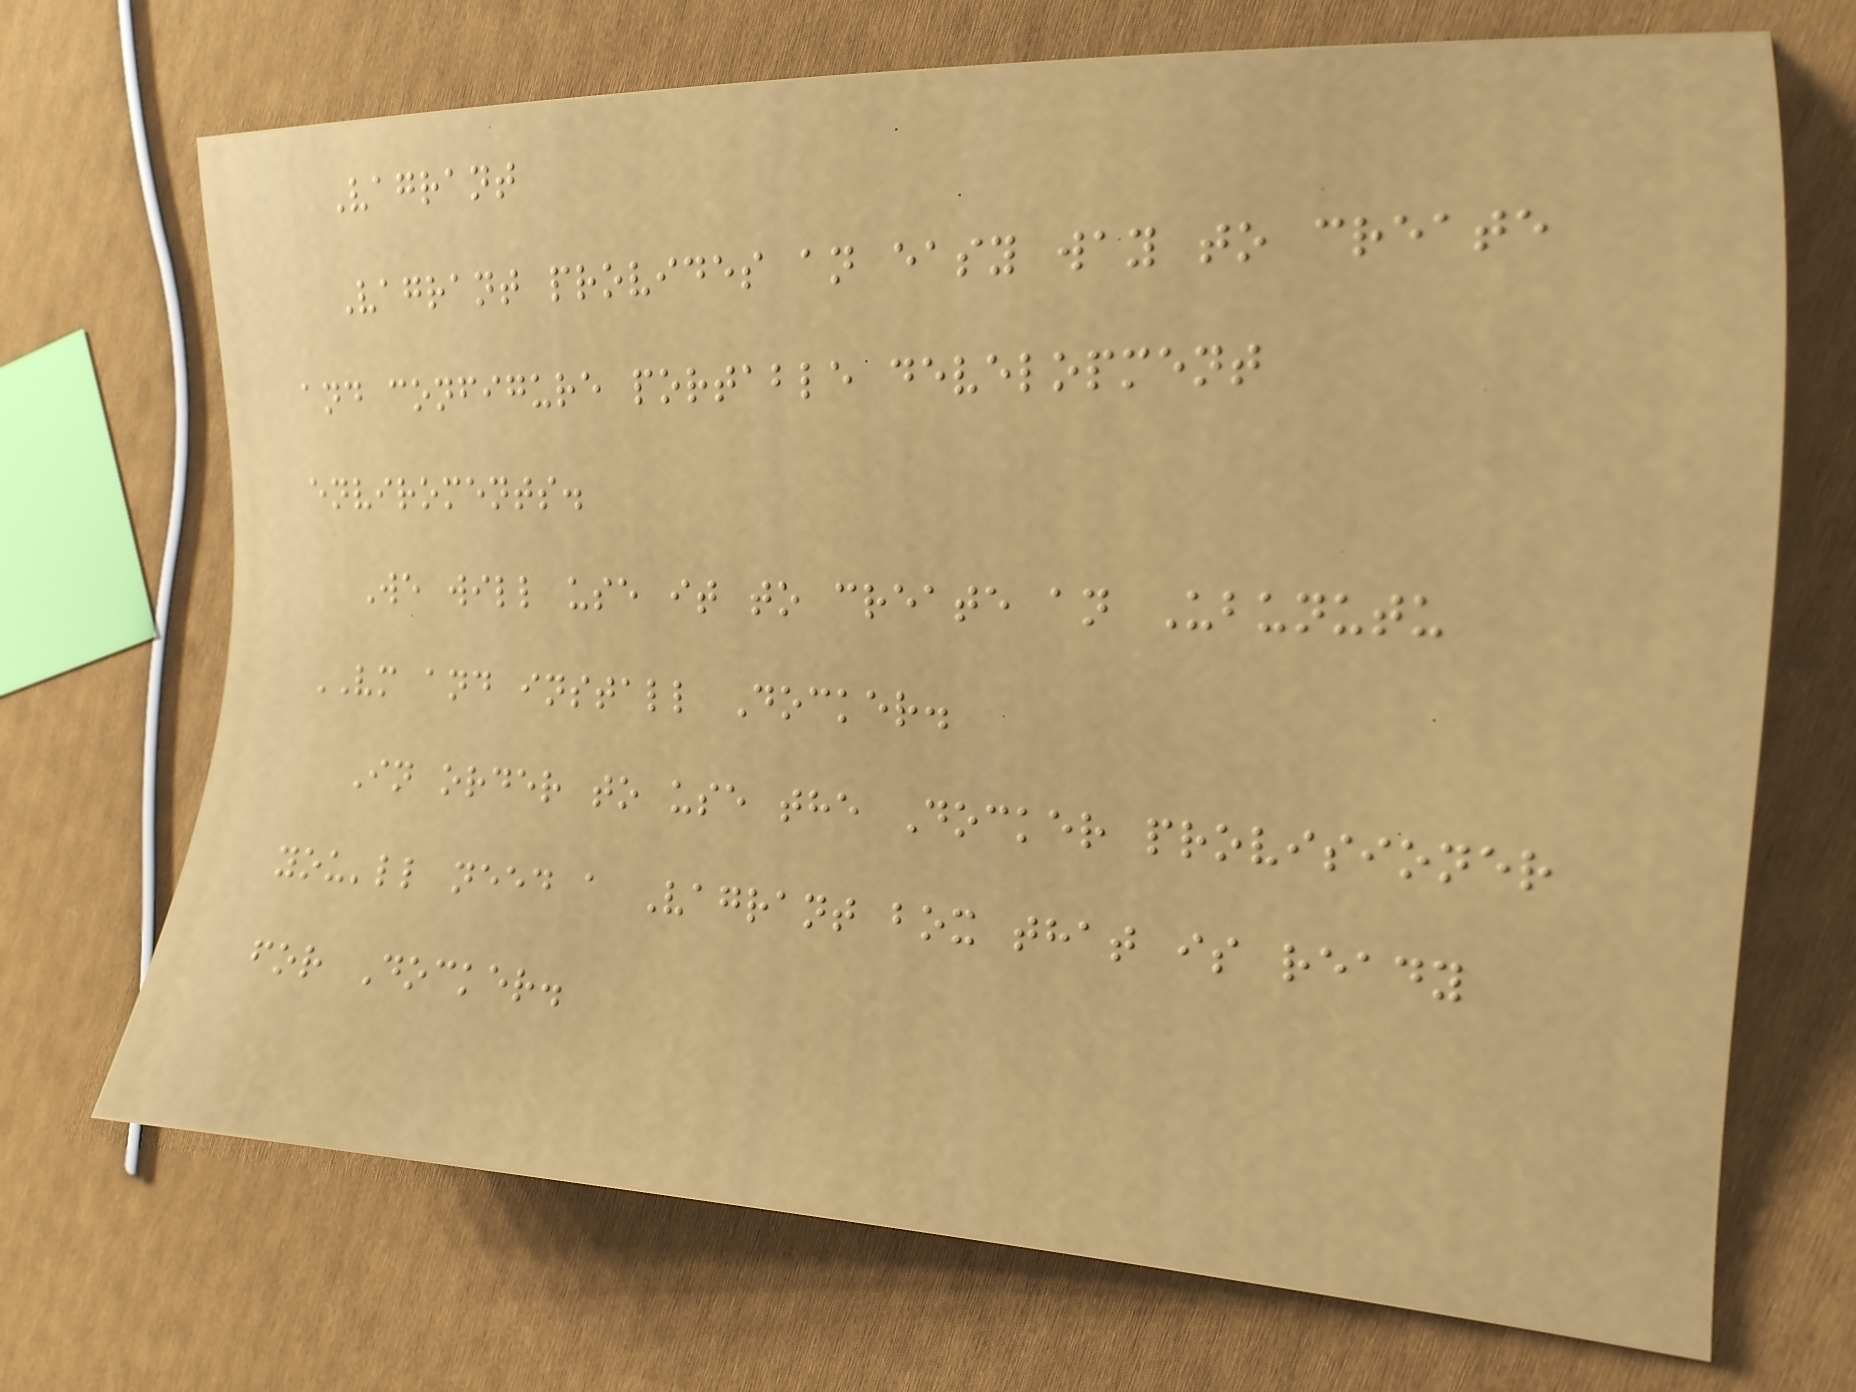Vagrant
Vagrant provides an easy way to create
and configure portable development
enviroments.
We will use it to create an Ubunutu
VM and install Docker.
In order to use the Docker provisioner
you'll need a Vagrant box that is ready
for Docker.
